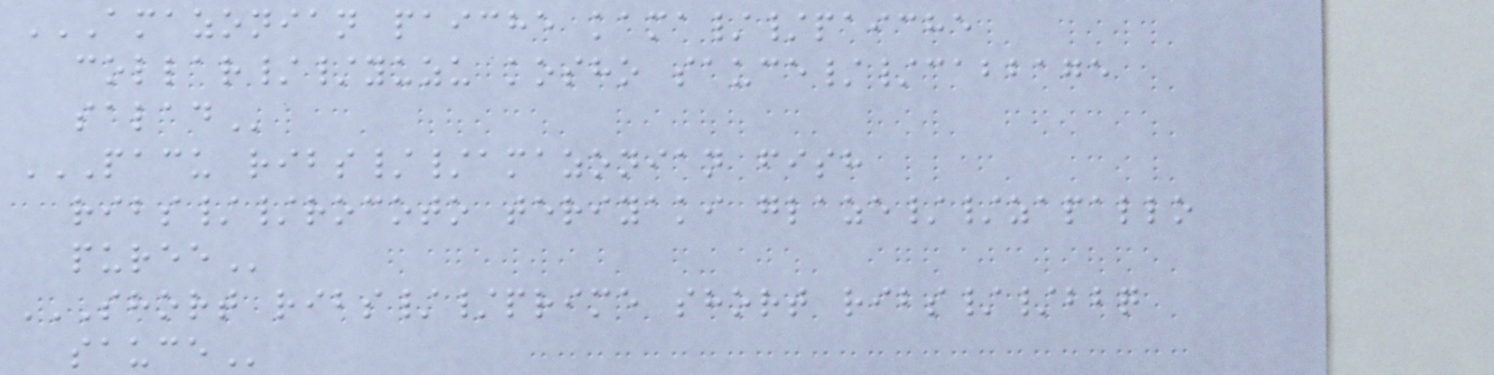AMAZONIAN PAICHE KAMA//PAICHE
COLLAR//YUZU KOSHO SAUCE//CABBAGE
SALAD
PACU RIBS//AMAZONIAN FISH
RIBS//ROCOTO TERIYAKI GLAZE//ZAPALLO
PUREE
SHORT RIBS//PRIME SHORT RIBS//BBQ
SAUCE
